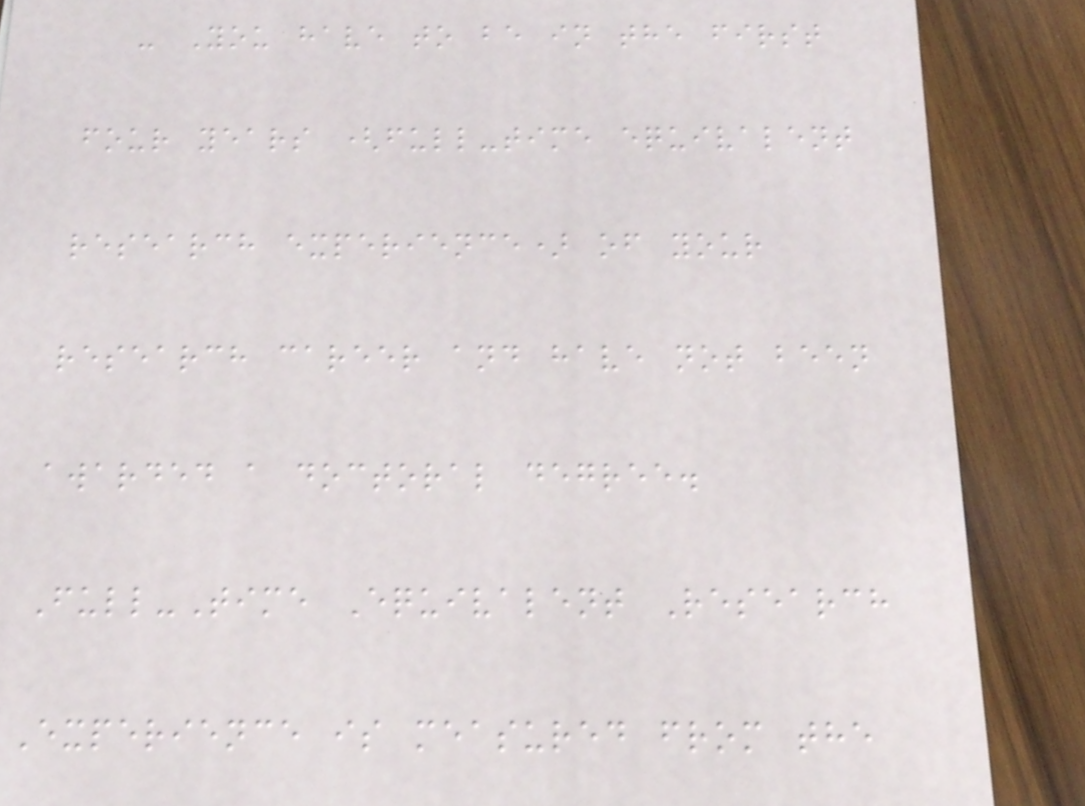- You have to be in the first
four years (full-time equivalent
research experience) of your
research career and have not been
awarded a doctoral degree.
Full-Time Equivalent Research
Experience is measured from the
